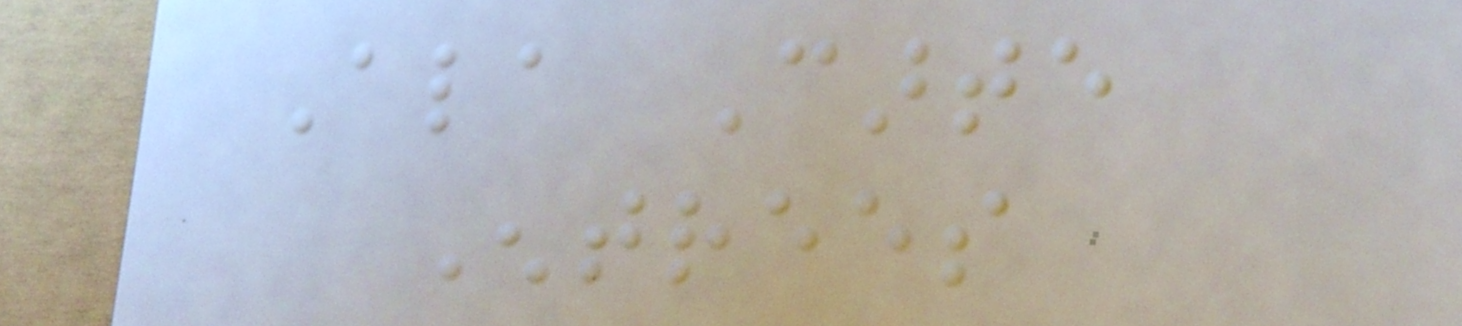Ala Carte
Entrees
